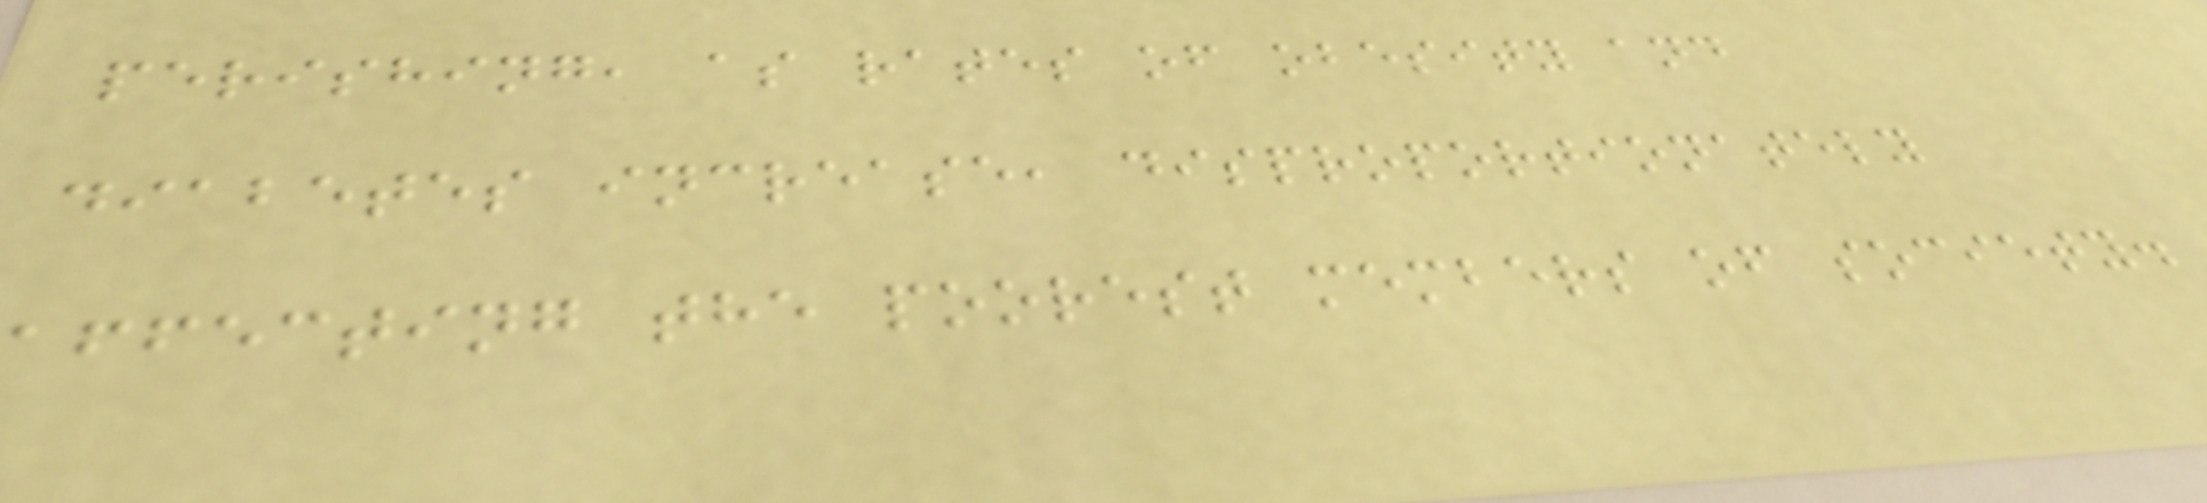perishing, as rates of obesity and
diabetes increase, disproportionately
affecting the poorest members of society.
